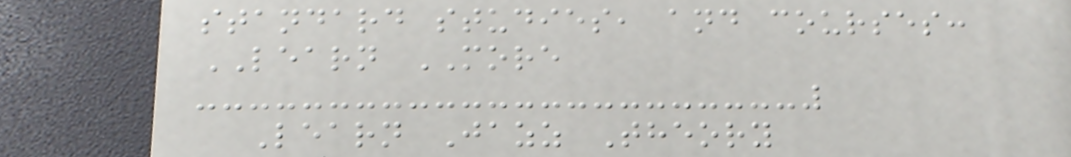standard studies, and courses:
LEARN MORE
Learn Jazz Theory
